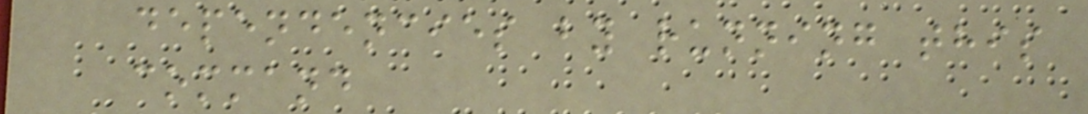dependencies by running this
command
